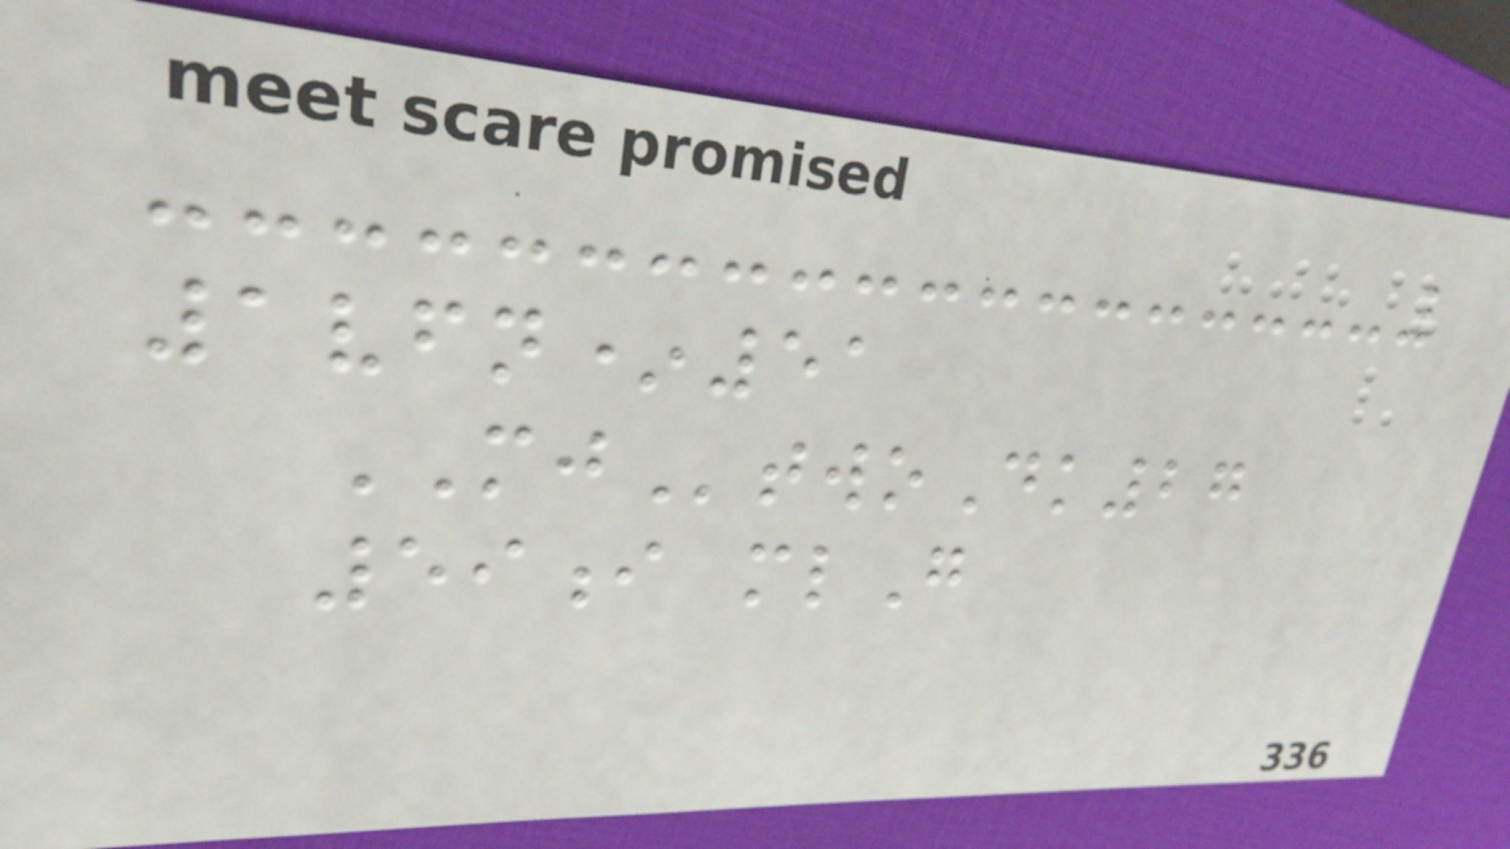1vfn*51
MJtwoDk27
59i mlG
